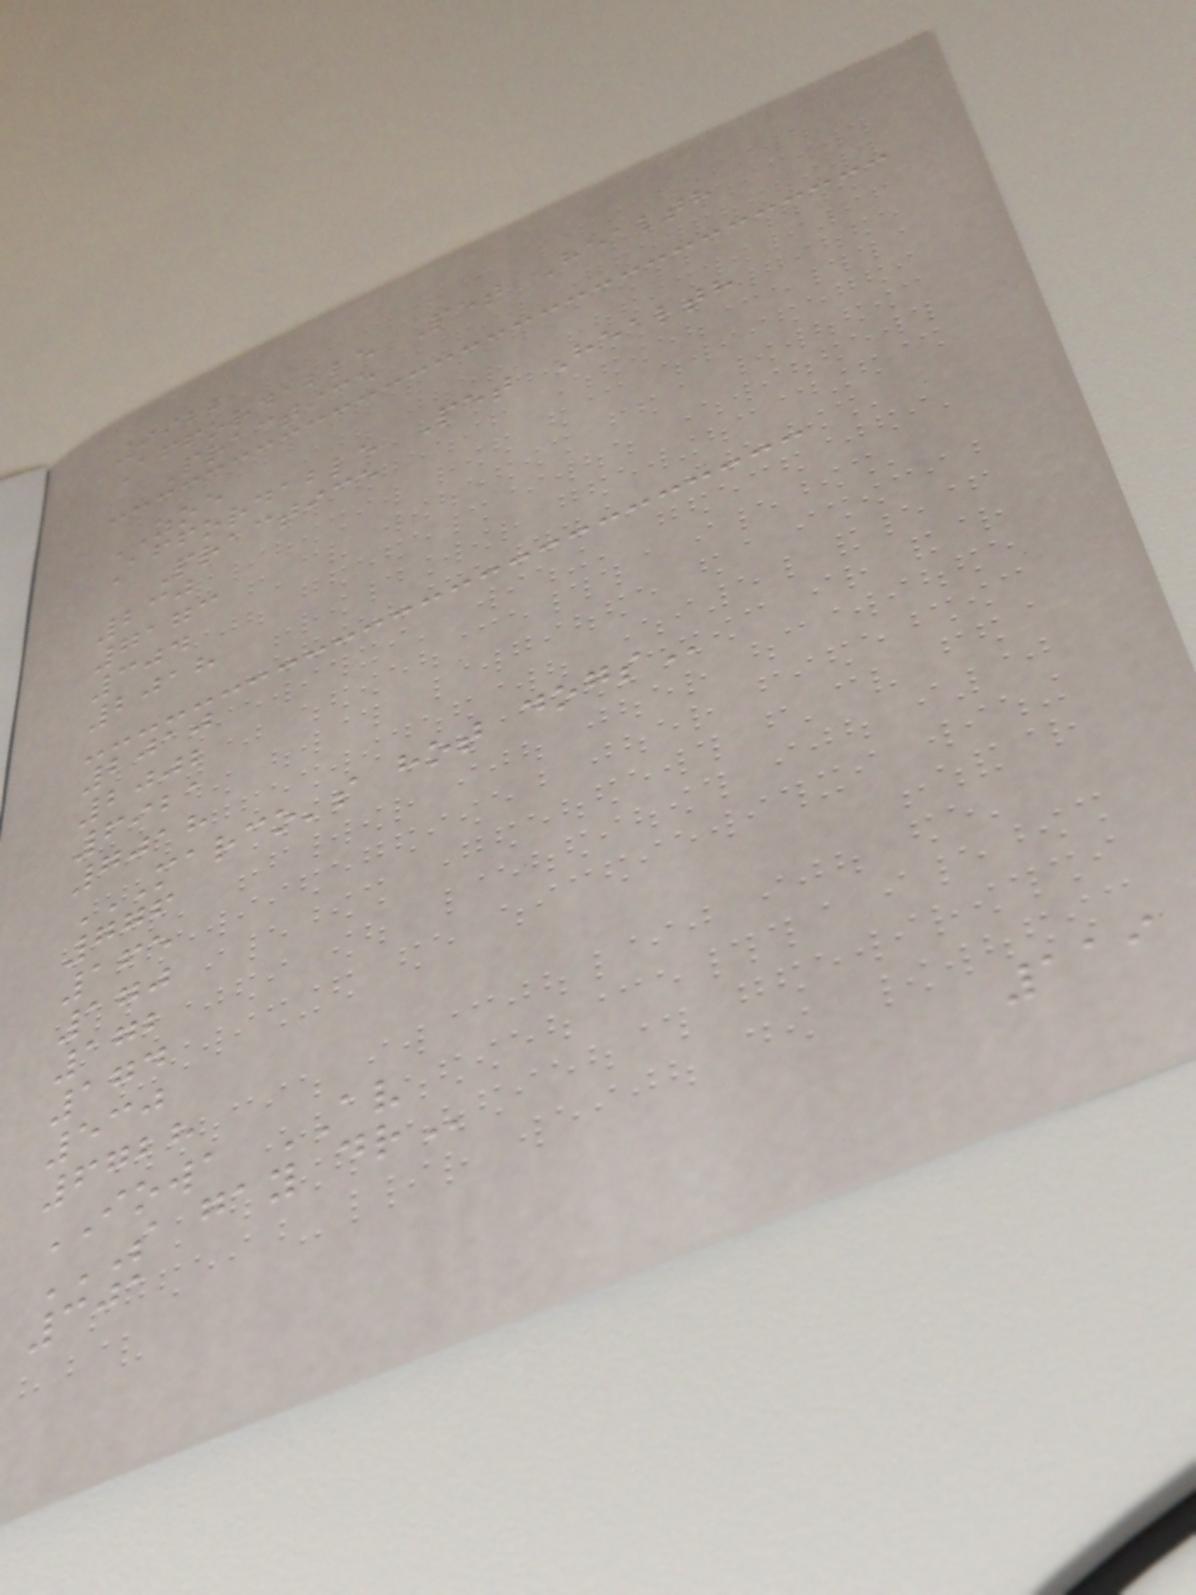9922
Affordable Pet Health
Practice
ZOE
Affordable Pet Health
Practice
230
7173
304
2018
2010
2002
6921
7018
MARCO'S HOT DOGS
776
165
170
172
174
530
6728
IOWA AV
S GAY DR
301
119
